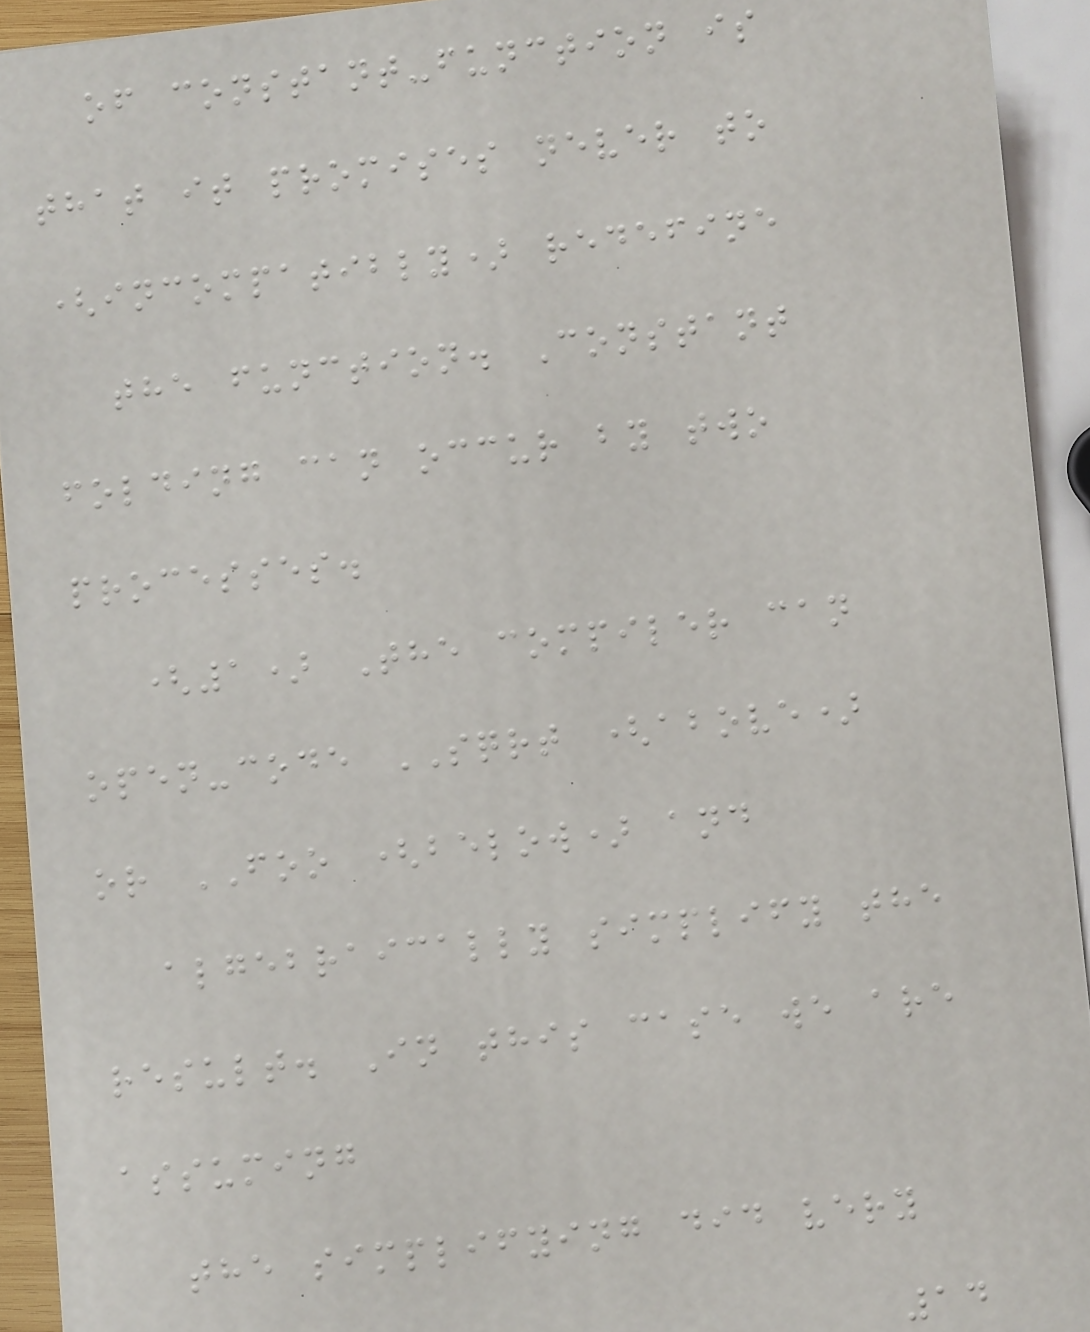of constant-function is
that it promises never to
(incompatibly) redefine
the function. Constant
folding can occur by two
processes.
(1) The compiler can
open-code SQRT (above)
or FOO (below) and
algebraically simplify the
result. In this case we are
assuming
the simplifying did very
14
